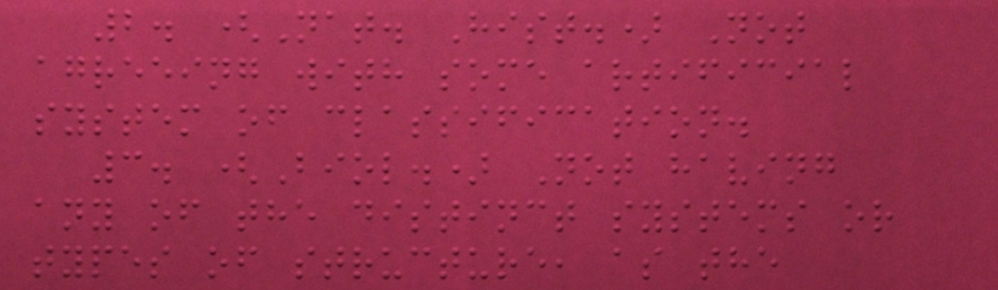2. (Nat. Hist.) Not
agreeing with some artificial
system of classification.
3. (Biol.) Not having
any of the distinct systems or
types of structure, as the
